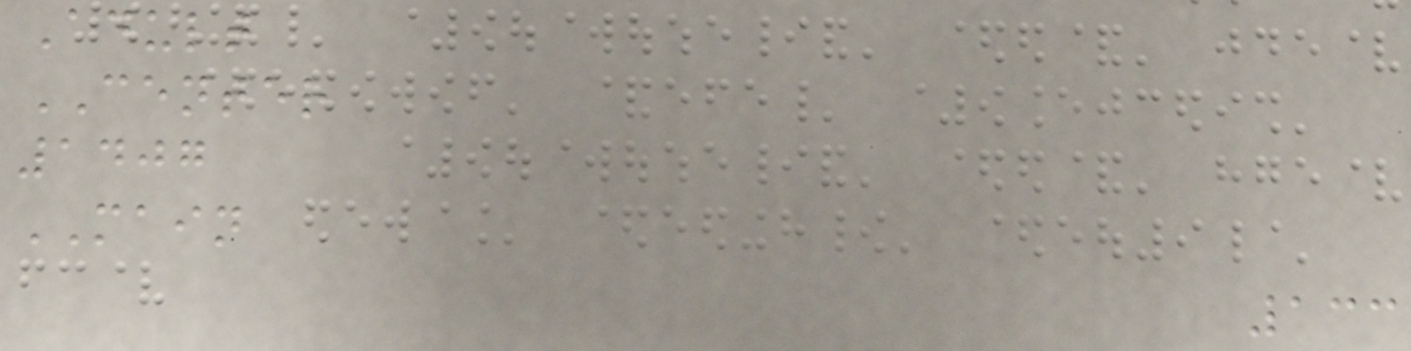Adult
CENTER
1407
MAIN
133
